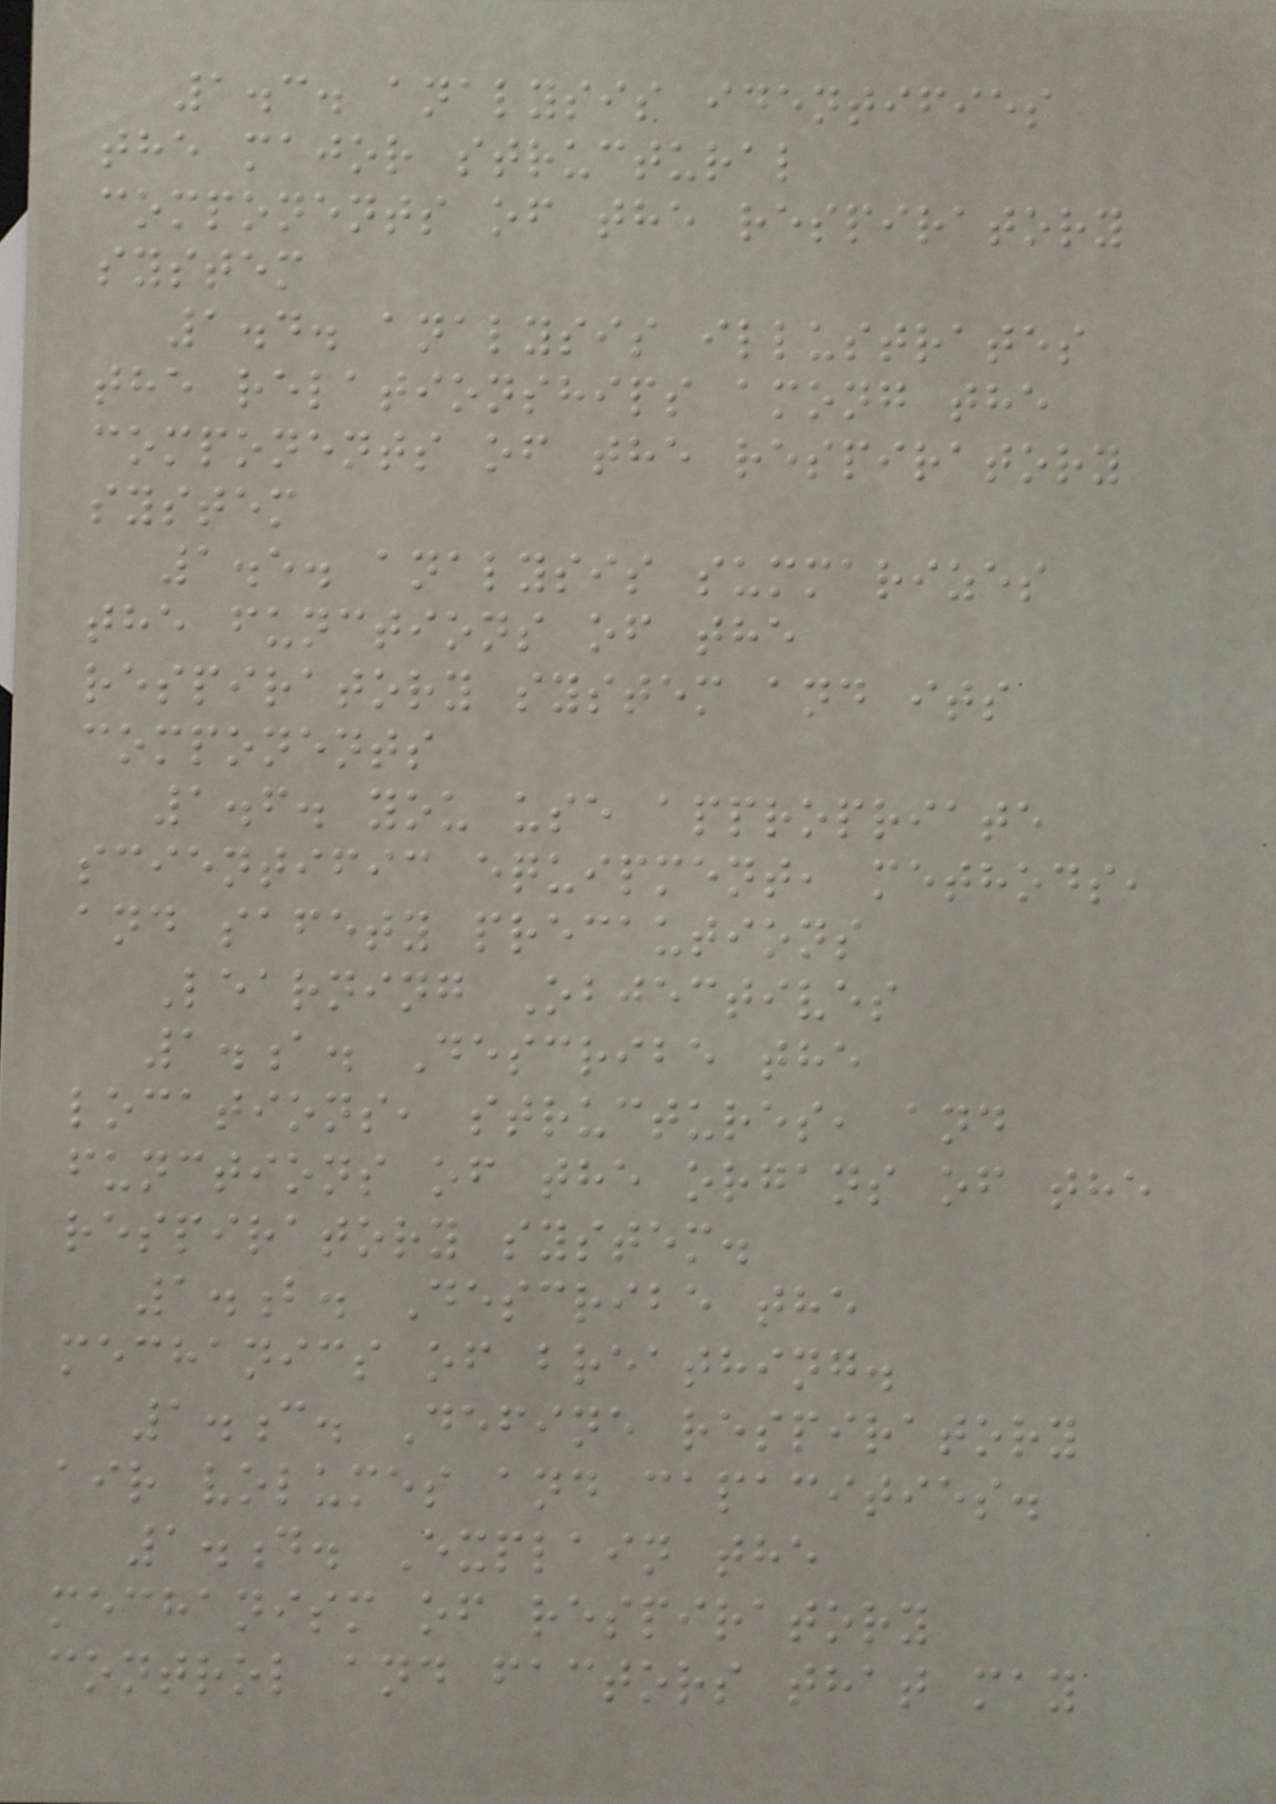1.3. analysis identifies
the major structural
components of the respiratory
system
1.4. analysis illustrates
the relationships among the
components of the respiratory
system
1.5. analysis summarizes
the functions of the
respiratory system and its
components
1.6. you use appropriate
scientific equipment, methods,
and safety precautions
Learning Objectives
1.a. Describe the
locations, structures, and
functions of the organs of the
respiratory system.
1.b. Describe the
mechanics of breathing.
1.c. Define respiratory
air volumes and capacities.
1.d. Explain the
mechanism of respiratory
control and factors that may
